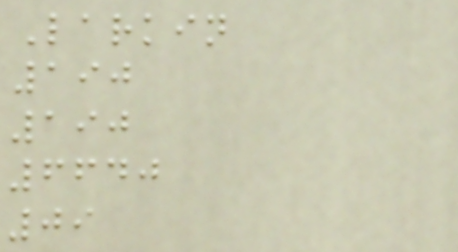Larkin
190
190
6640
09
